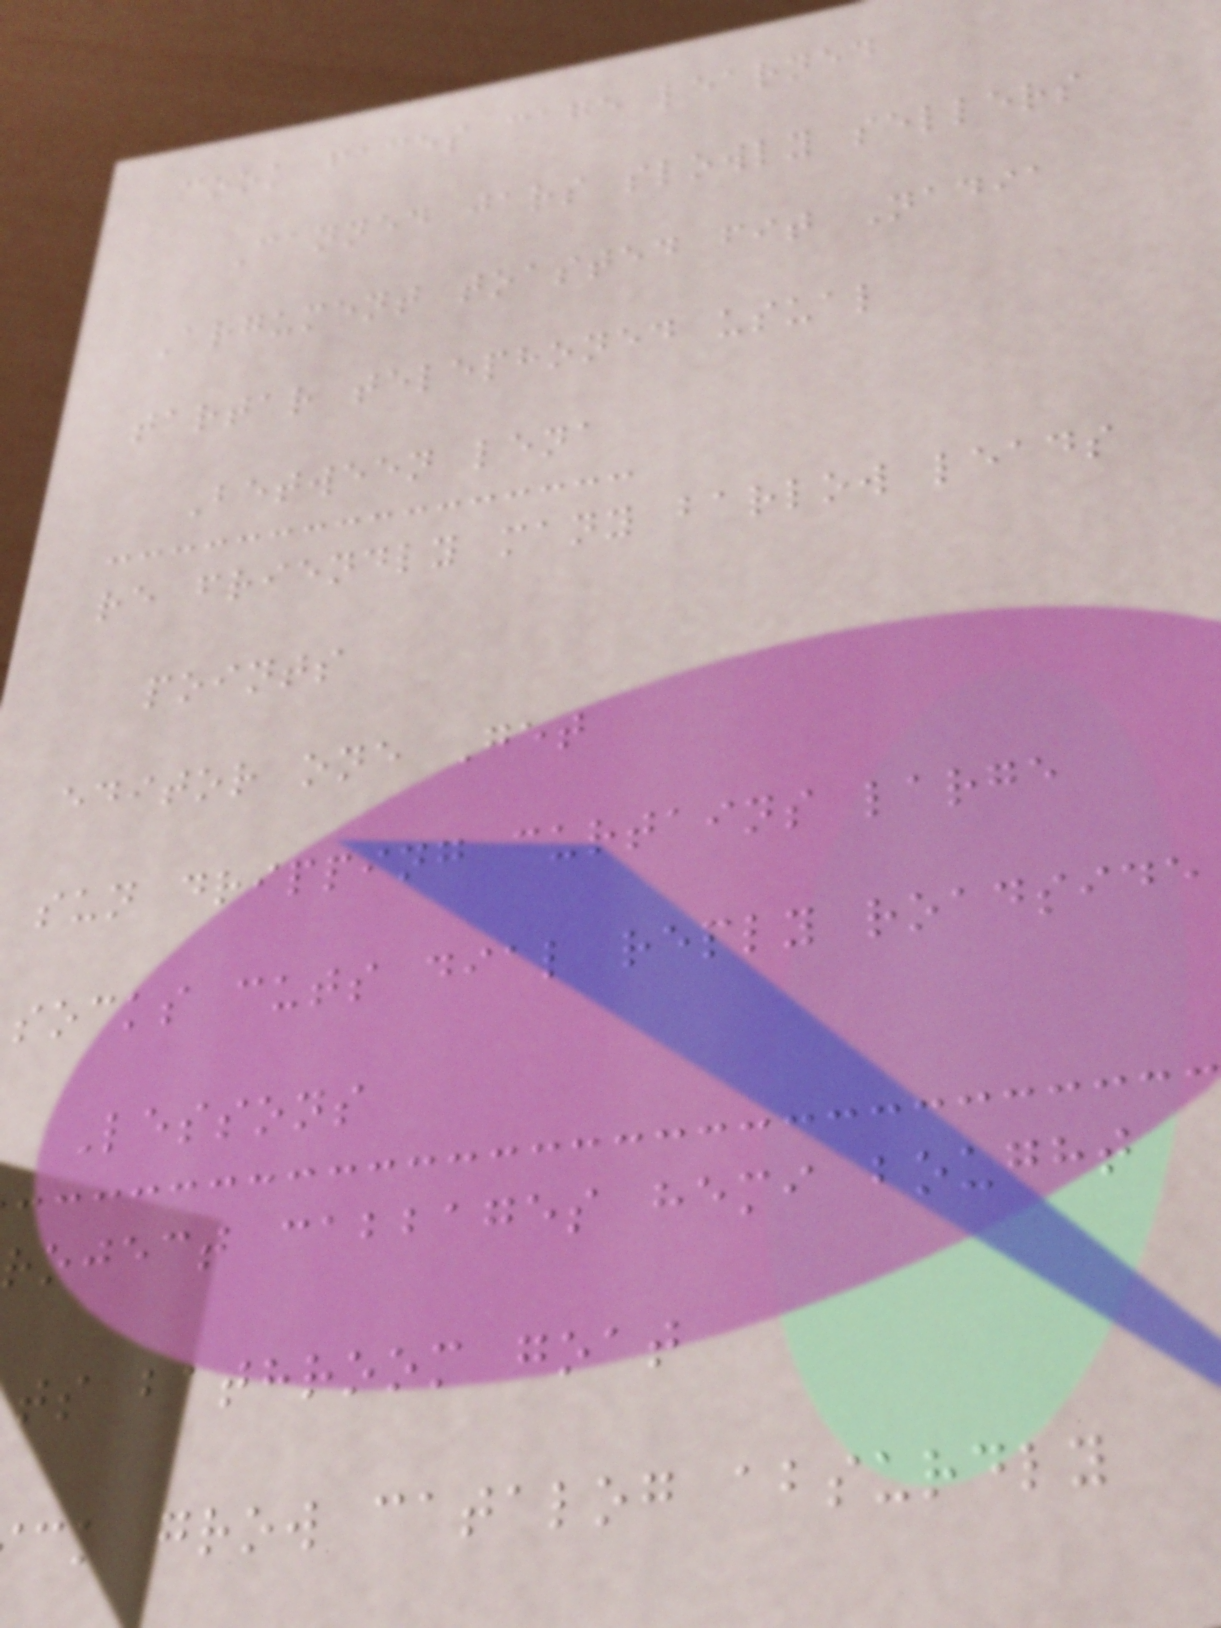cook faces cage learned
Canned jars slowly sellers
Argument toasted fit Nadia
tartar telephoned usual
Between lena
re friendly many barlow leads
points
editor one Get
sun dripping curtains large
socks cuts dial reply roadside
Lessons
roject cabbages hemi bought
ts bathroom goat
ck grow catalog absurdly
